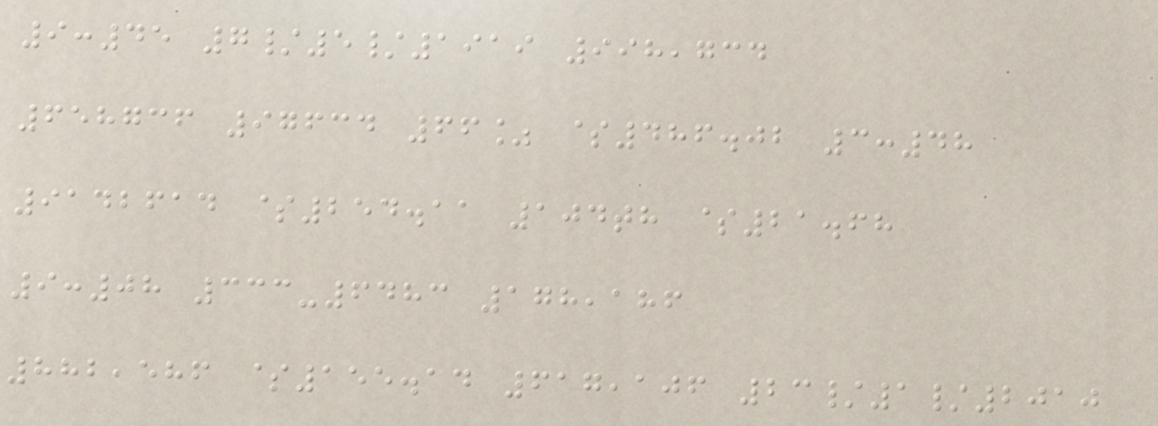9:45 7/5/1919 998,734
658736 97634 66% $486.02 3:48
9142614 $254.11 104th $21.68
9:08 333-6483 178,186
882,586 $155.14 617,106 23/1/2010
